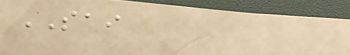SAI
